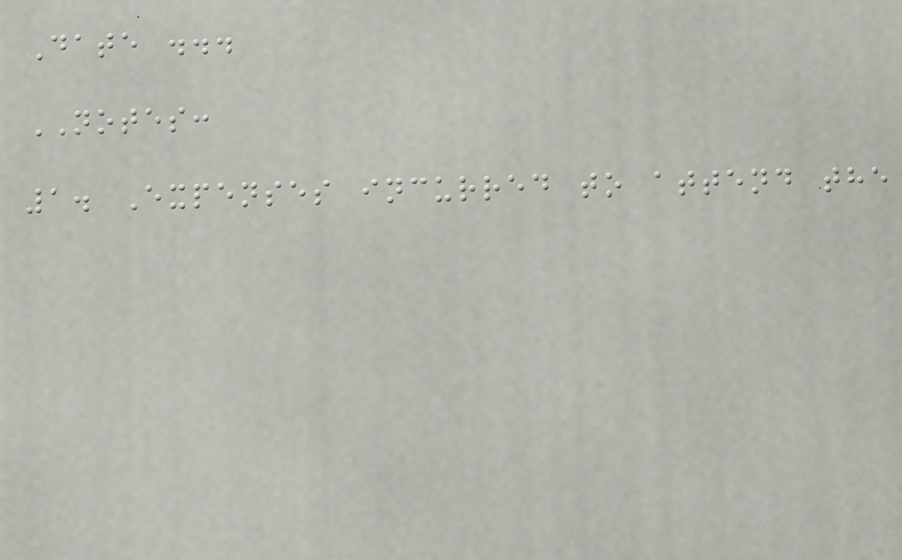Date ...
NOTES:
1. Expenses incurred to attend the
